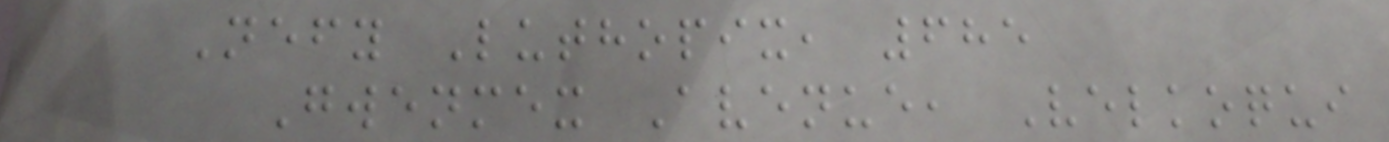Nefy Luthopix, 685
Gwenmex Avenue, Velkoqui
